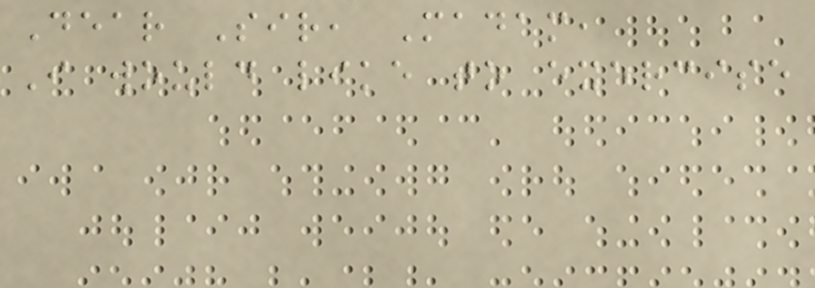Dear Sir, Madam,
I would like to exercise
